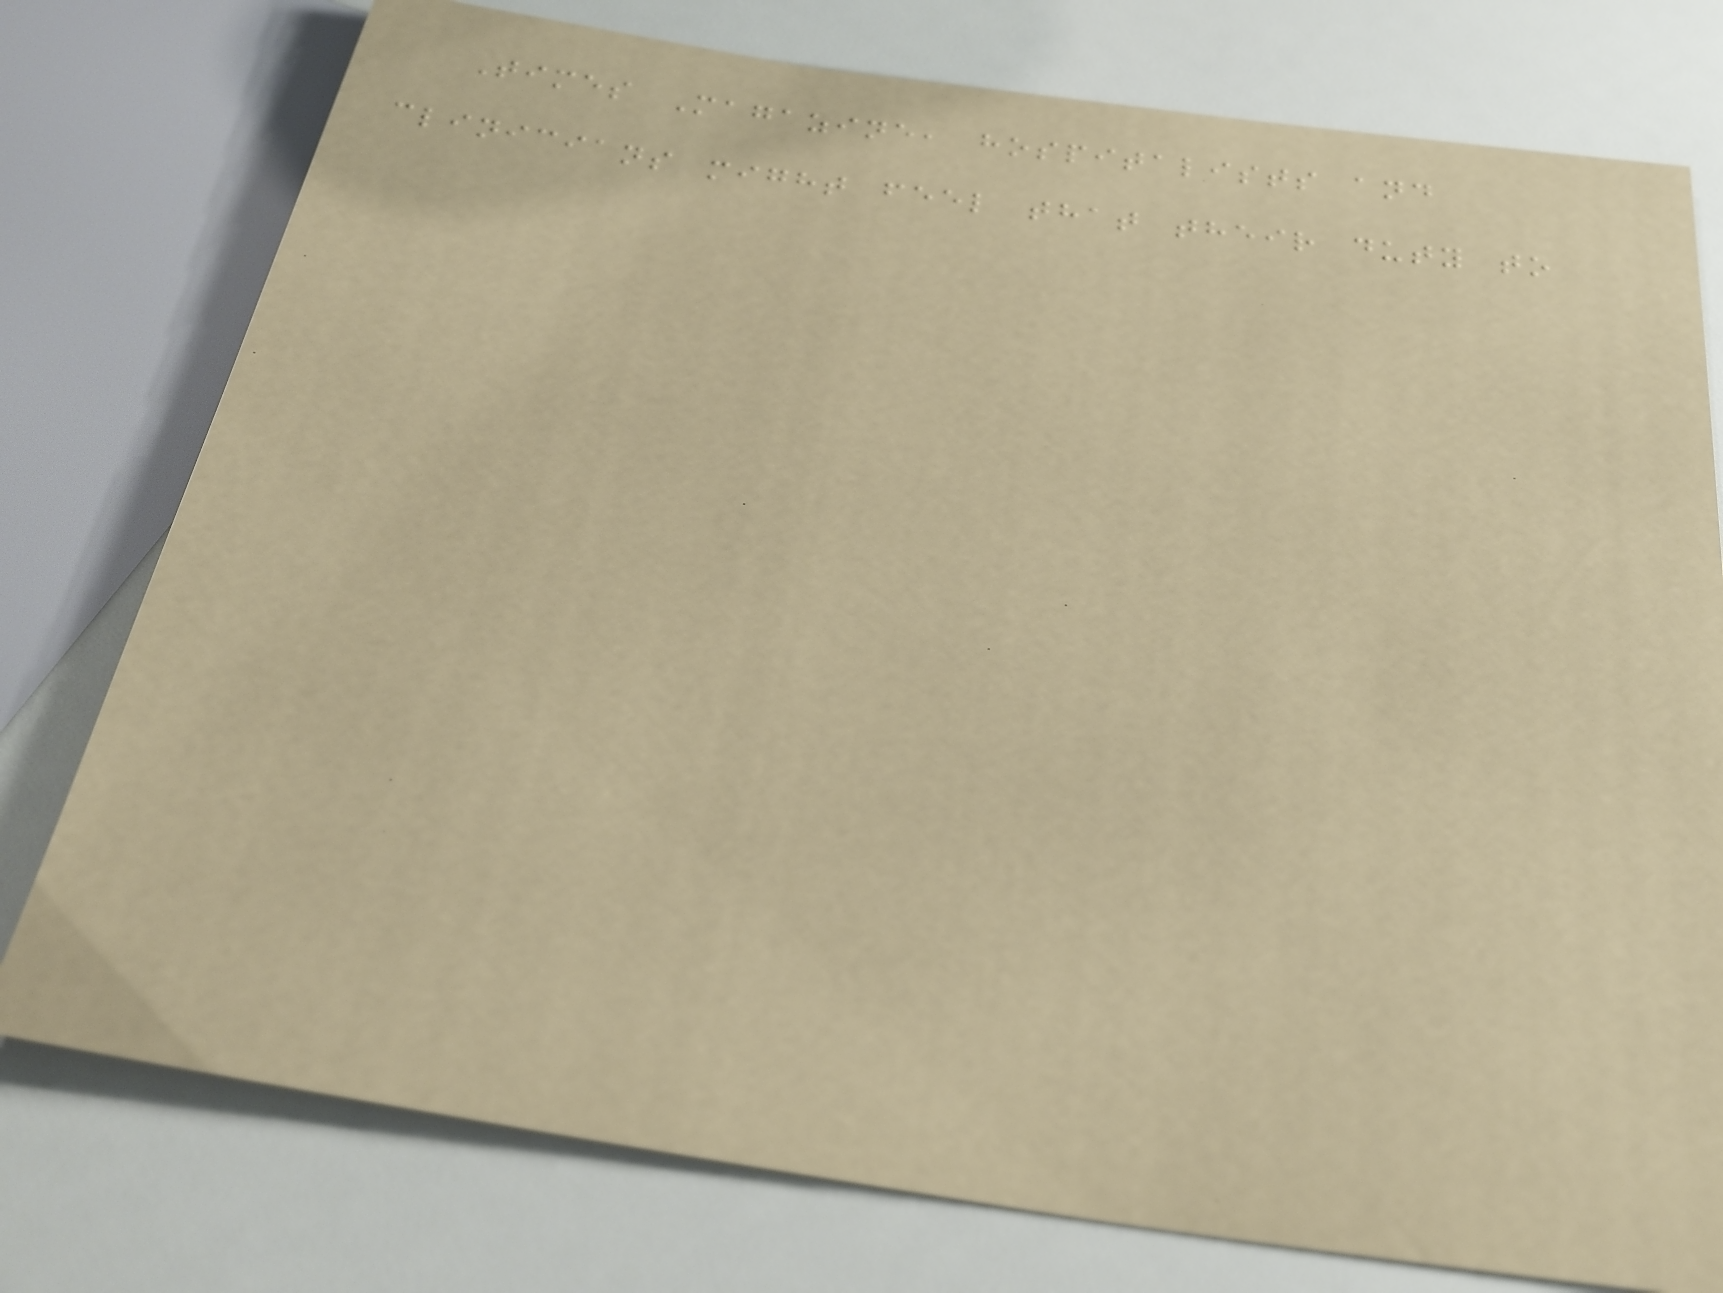Times Magazine, hospitalists and
clinicians might feel that their duty to
